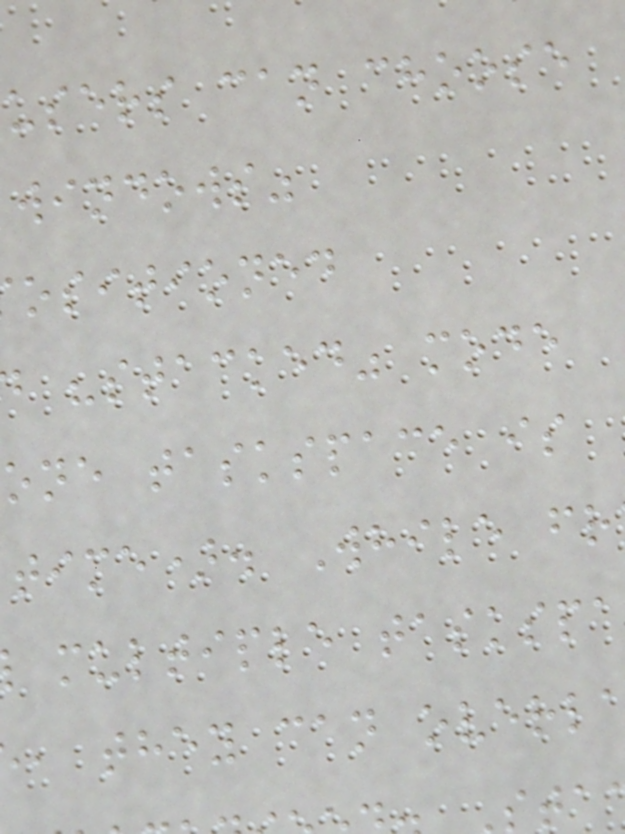users can choose
windows"
ositioned
"stacked" mode
one taskspace is
time). While fr
multiple taskspa
, they can overl
